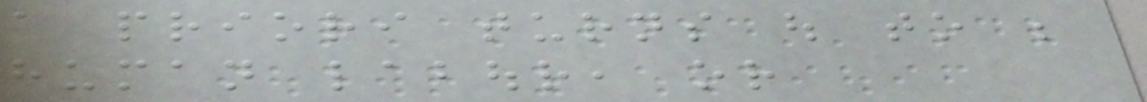a priori turns out to be
human labour, or
